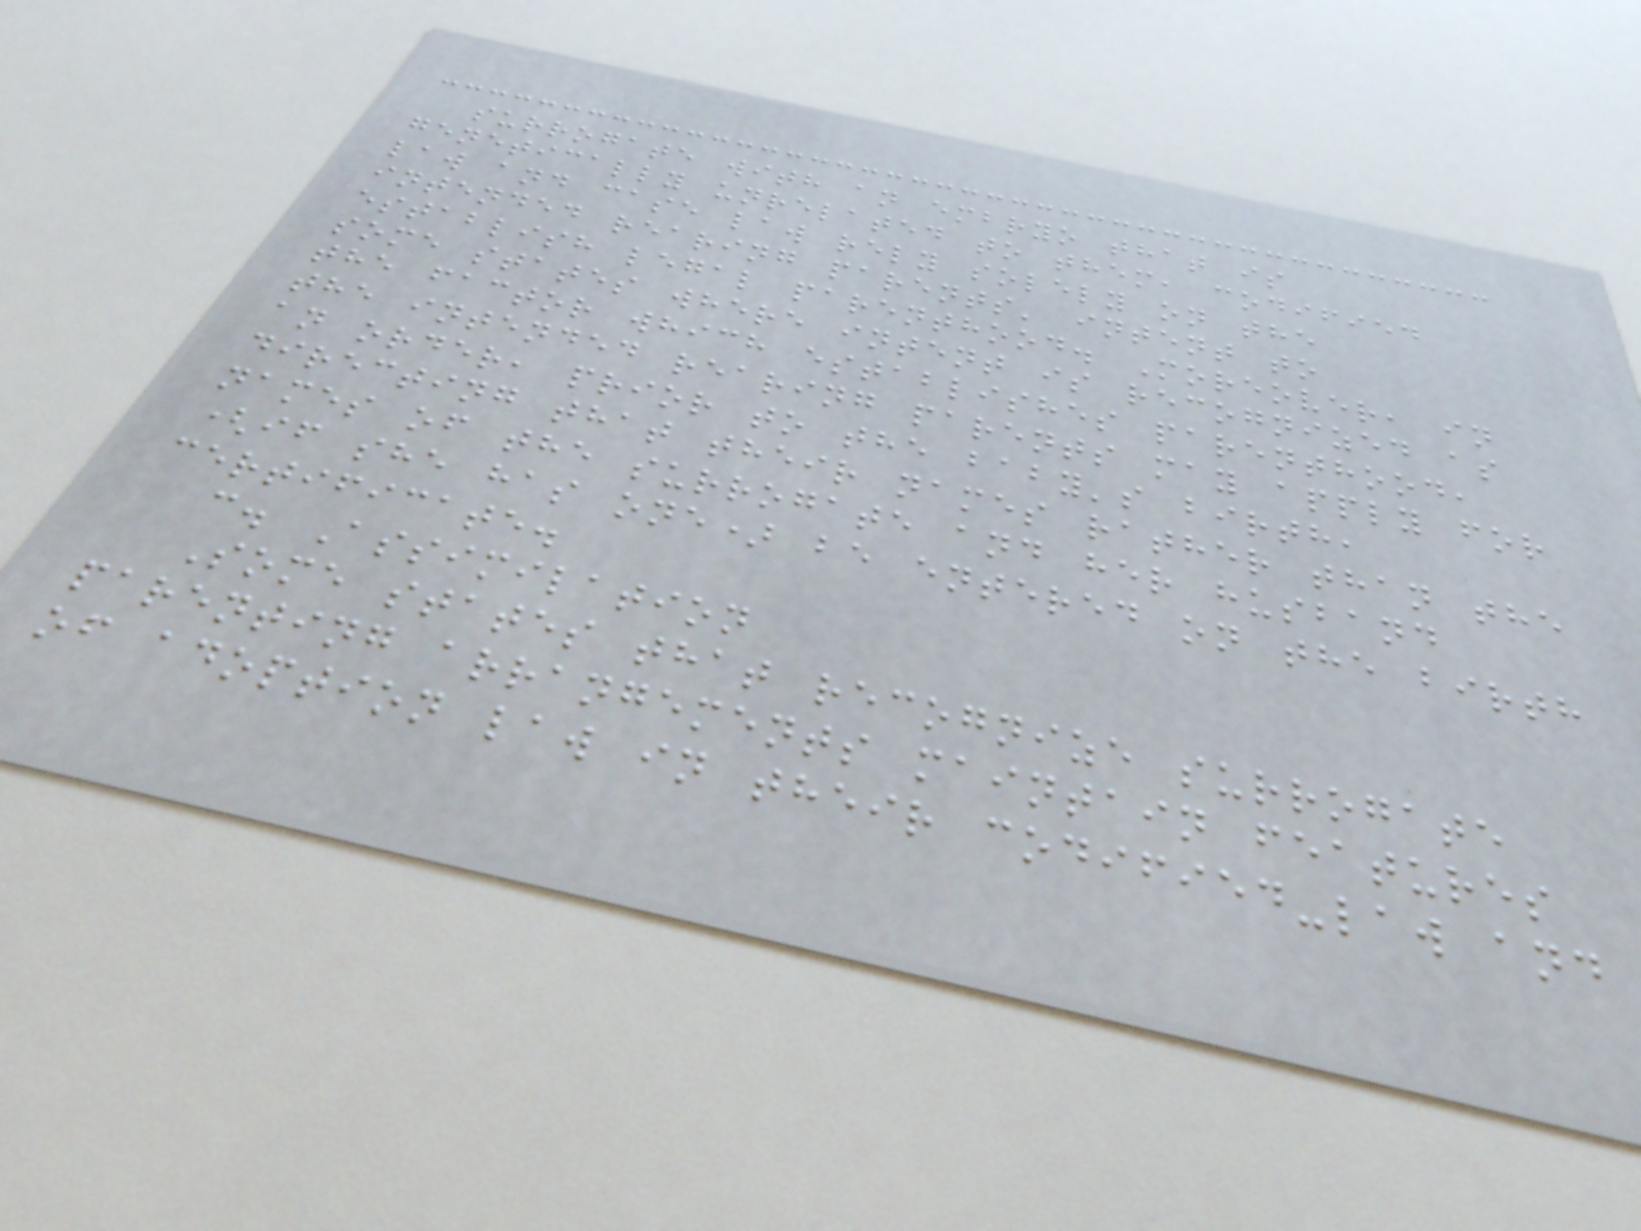surrogate with an embryo that is
genetically unrelated to them, codified
law and case law rely solely on the
intended rearing parents' intent to
establish legal parenthood. Moreover, in
some states where intent is recognized as
the factor which establishes parenthood,
the intended rearing parents may apply for
an order, prior to the baby's birth,
directing that their names rather than the
names of the surrogate and her husband
(if she has one) be entered on the birth
certificate.
c. Assimilation
Some states that recognize surrogate
parenting arrangements maintain features
of adoption law in their codified-law and
